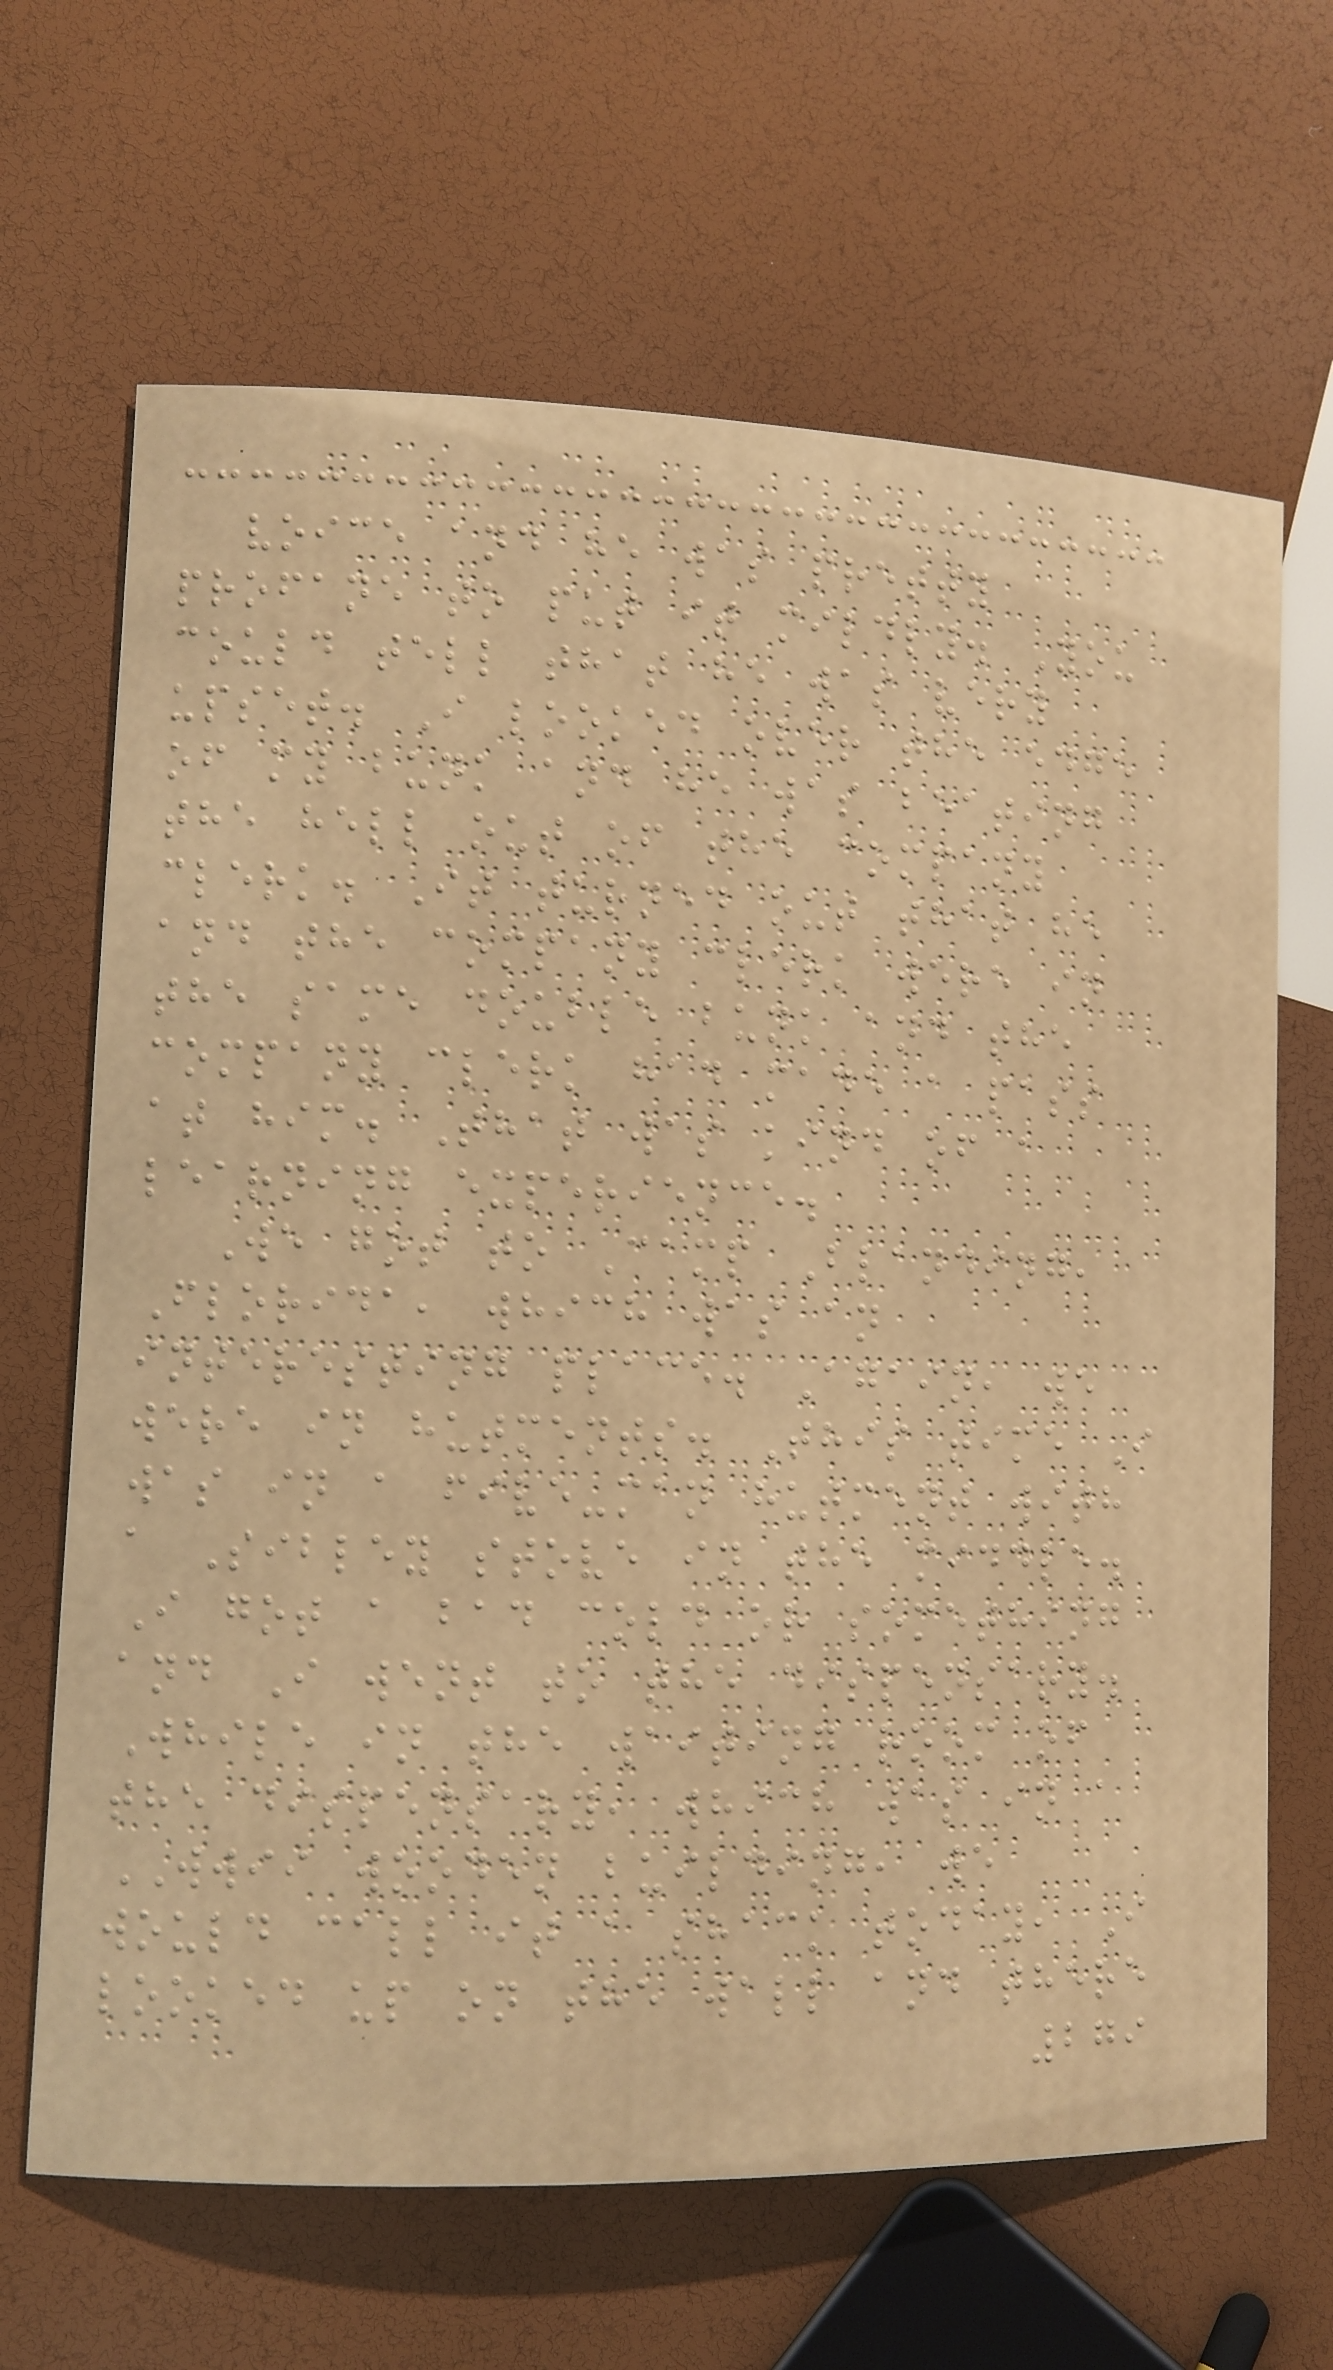voice and he was pretty
profane to put it mildly. You
could tell that he was very
upset. I looked over the edge
of my bunk and he was beating
the hell out of the company
clerk. It turned out that he
and the company clerk were in
the same double bunk and the
company clerk had made a pass
at him. That was kind of a
learning experience.
We got to Camp Blanding,
Florida, which was an
interesting place. Again, we
were in hutments. This time I
was in a five-man hutment with
a Sibley stove in the middle.
I got a bad cold or something
and I went to the dispensary.
While in the waiting room of
the dispensary, which was in a
WWII wooden building, we
would call it a shack today, I
looked up on the wall and there
279
